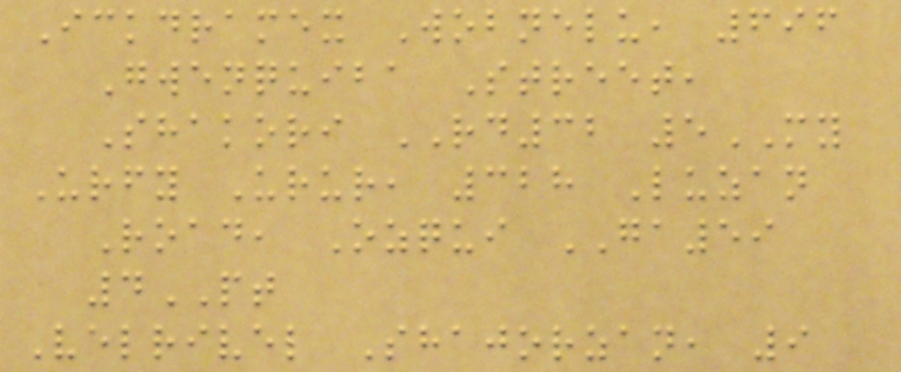Ickdramex Wobnelu, 696
Gwenquiba Street,
Shakori RD32 5MY
Urfy Urur, 328 Luzan
Road, Ozqui GA59
4PT
Velrivel Shajorzan, 9
